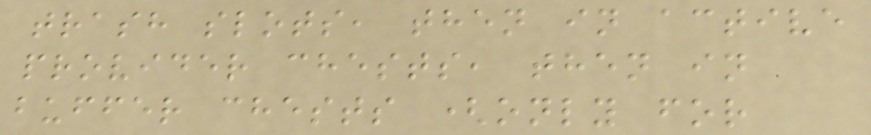trash slots, then in active
provider chests, then in
buffer chests (only for
